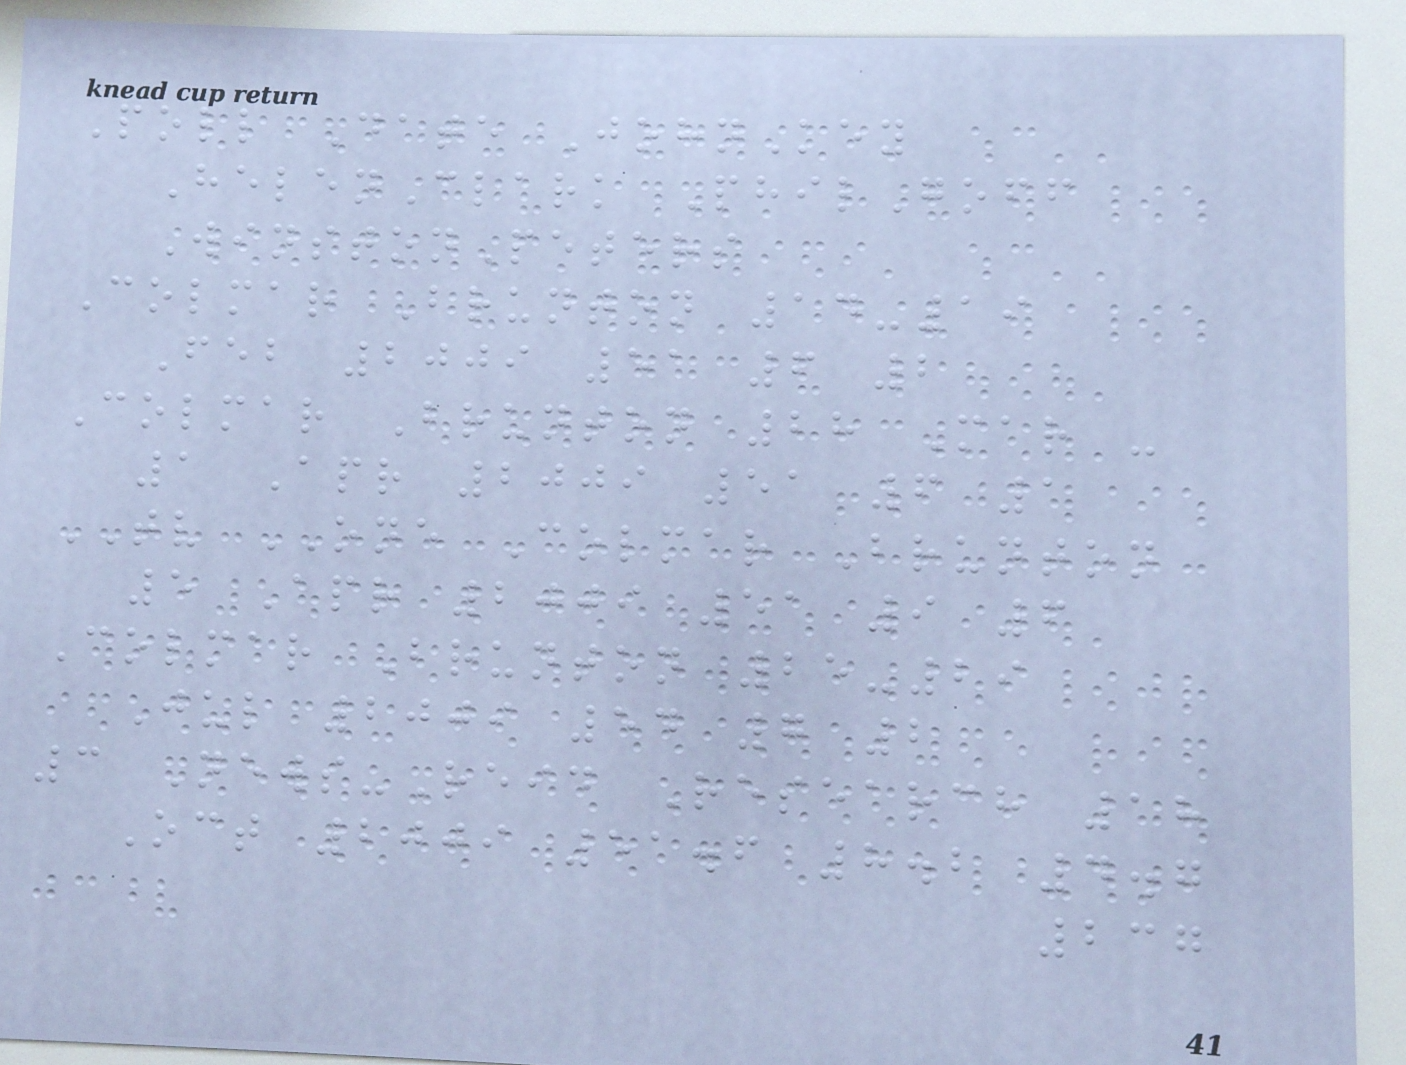Poll Date JohnKey
HelenClark PhilGoff
WinstonPeters
Colmar Brunton 14-19
Feb 2009 51 6 2
Colmar Brunton 28 Mar -
1 Apr 2009 51 6 1
TV ONE Colmar Brunton
5 Apr 2009 51 9 6
Colmar Brunton 25-29
Jul 2009 54 7 2
3 News-Reid Research 18
Oct 2009 51.6 8.2 4.7
237
